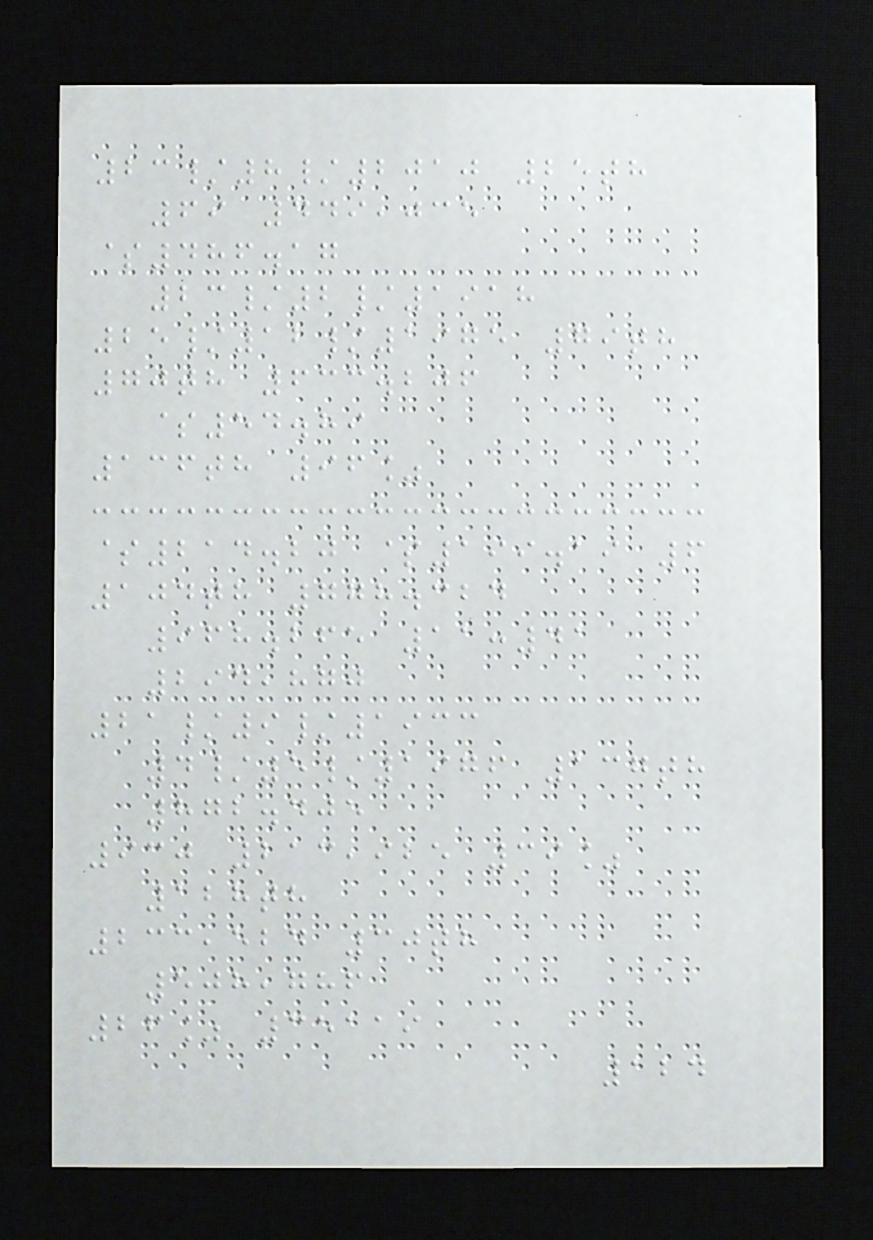23/8/2010 25th
69 449,035
$486.17
23/2/1918
25/12/1975 79th
70th 633.206
$54.89
136th 96%
$214.20 $199.19 6
104th 778.324
968.265 11:41
294,870
21/9/1933
4/5/1976 137th
872.405
930 213,925 39%
128th
233,524 30th
508,786
26% 35119
124
